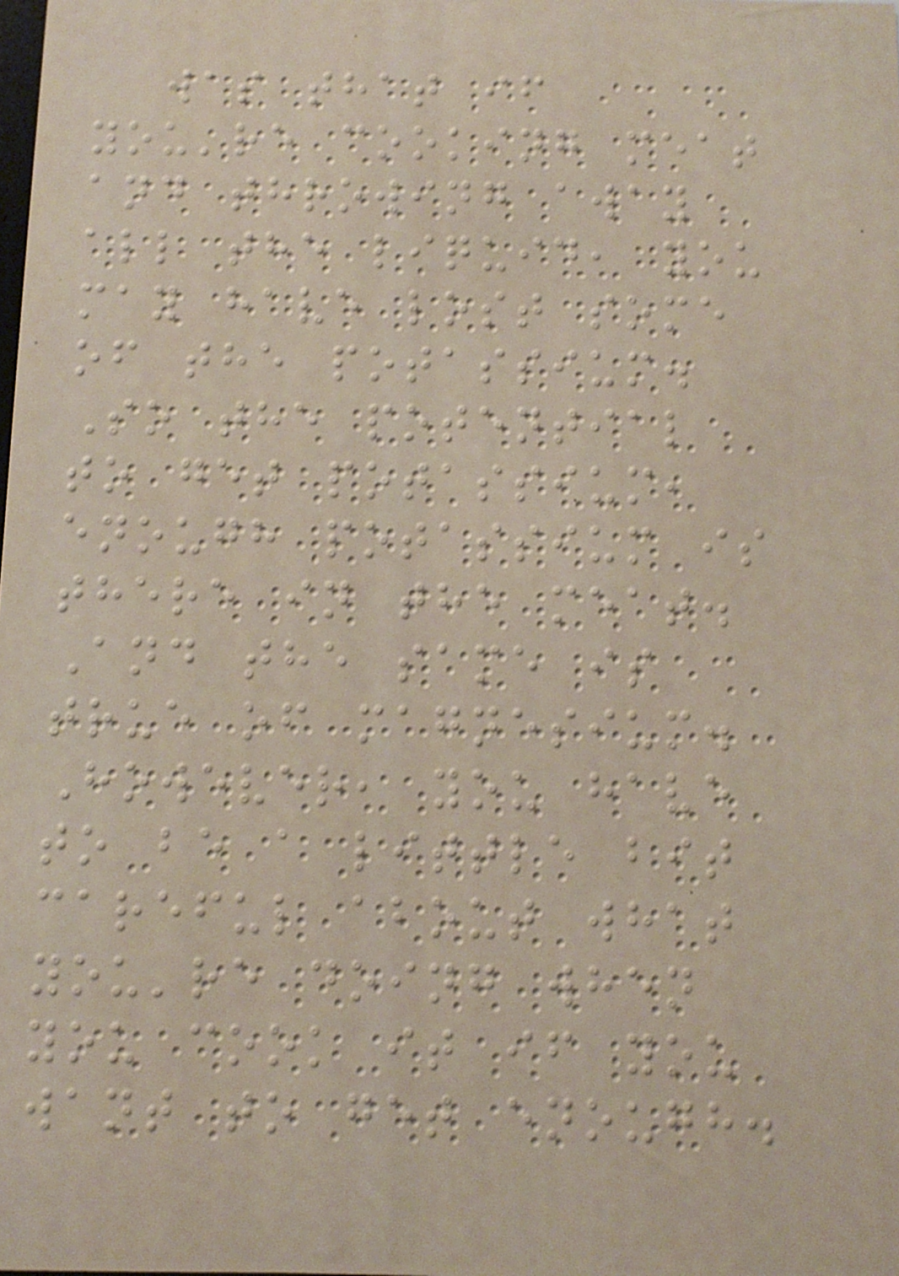was that if
you're cooking meat
and throwing away
all the liquid, you
may have lost some
of the potassium.
So the potential
to get potassium,
enough potassium is
there in the meat.
And the same is
true of magnesium.
However, you have
to be a little bit
careful about what
you're doing when
you cook it if you
want to get enough.
